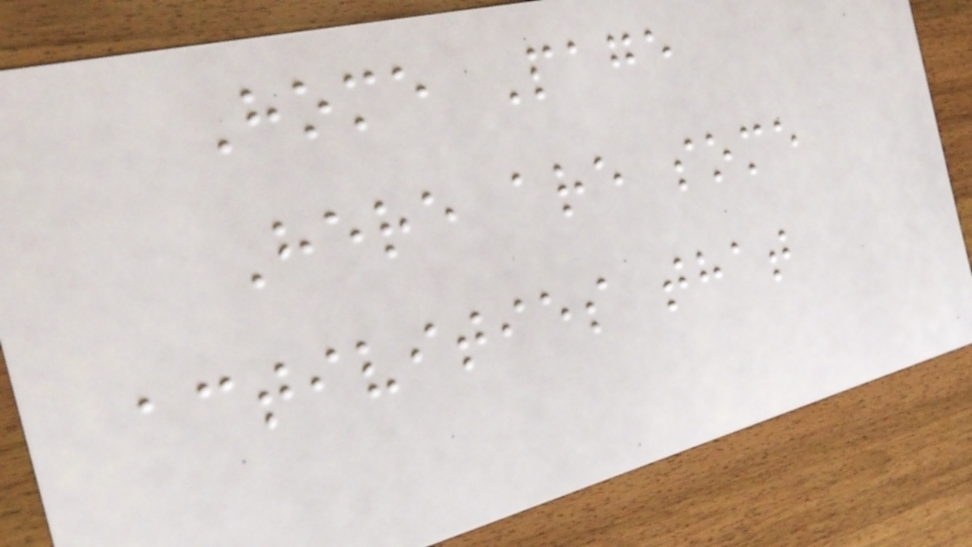Home Page
Here are some
activities that
